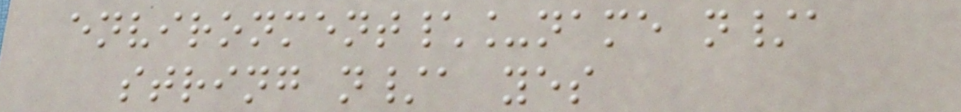environment\_name n/a
string n/a yes
